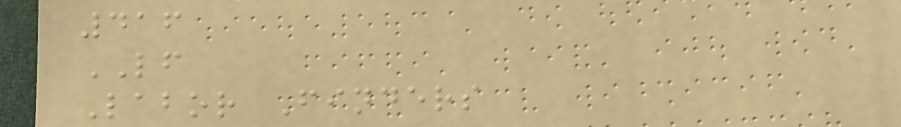416
LF
Labor Finders
